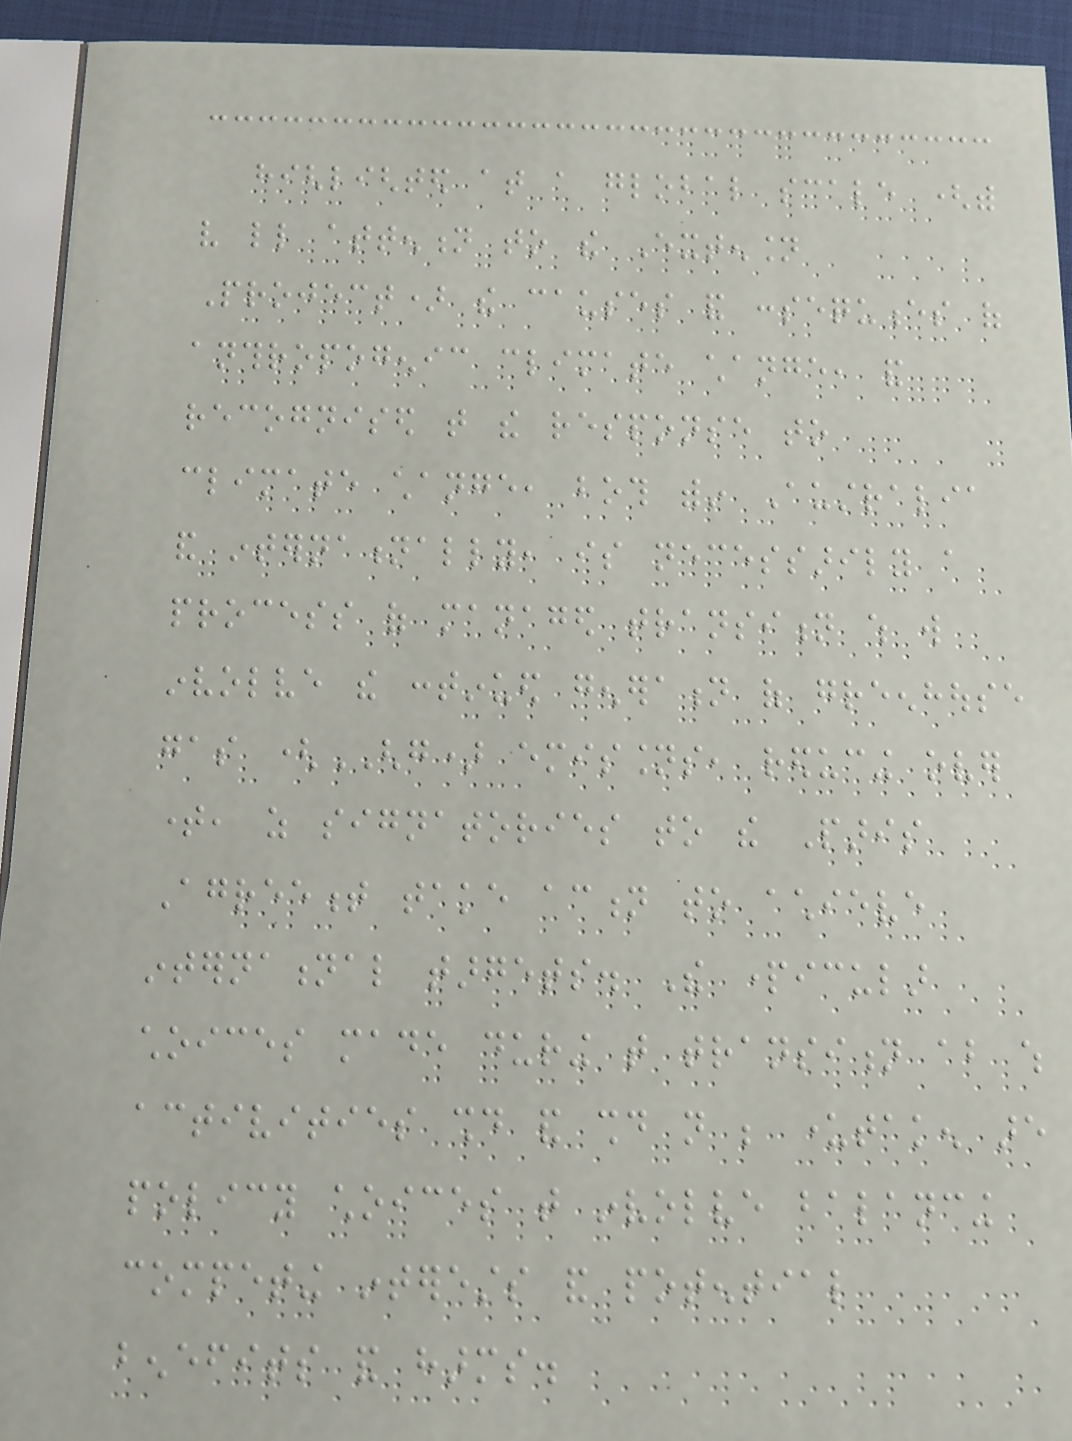highlighted at a global scale (with
very little attention to the Extension
Project) the causes and consequences of
anthropogenic climate change, and
recognised that the response to
climate change, both within Australia
and internationally, is necessarily a
process of managed transition which will
involve the continued generation of greenhouse
gas (GHG) emissions, reducing over
time, as signatories to the Paris
Agreement take action to achieve
international targets. The particular
choices made during that transition about which
activities should and should not be undertaken are
policy choices that involve balancing
competing interests and potential
benefits and harms.
